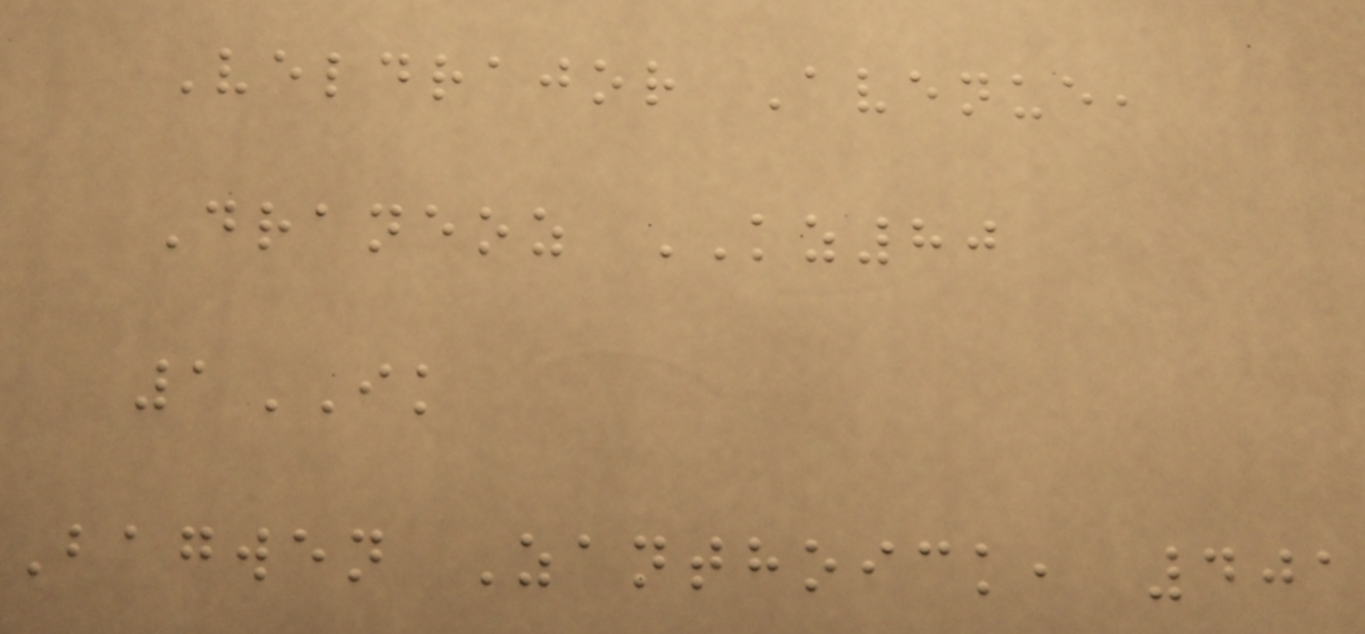Veldrajor Avenue,
Draneoz KZ80
1IK
Bagwen Zanthoick, 401
